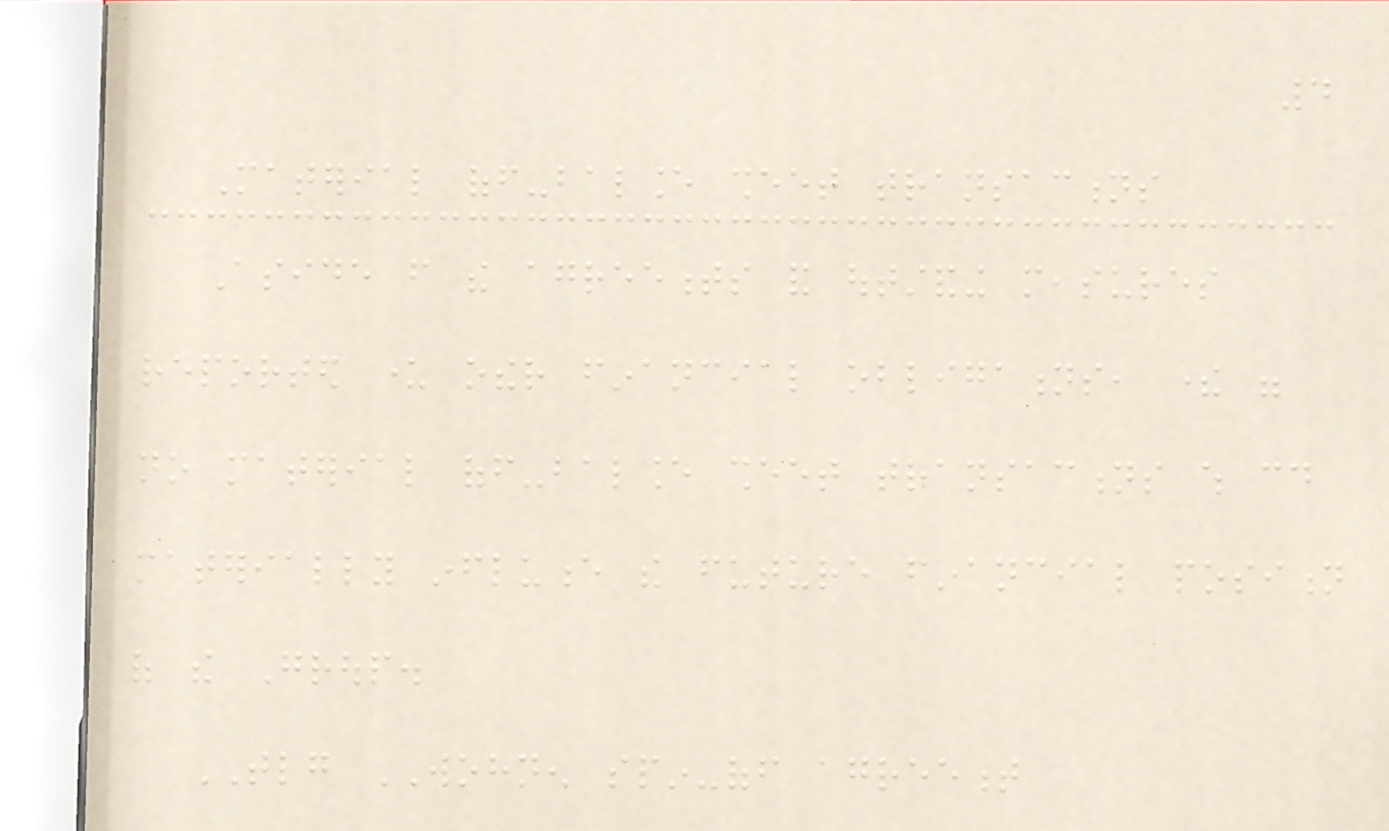4
Material off-balance sheet transactions
Aside from the agreements and outstanding measures
reported under other financial obligations, there were
no material off-balance sheet transactions which could
materially influence the future financial position
of the Group.
TLG WOHNEN spin-off agreement
